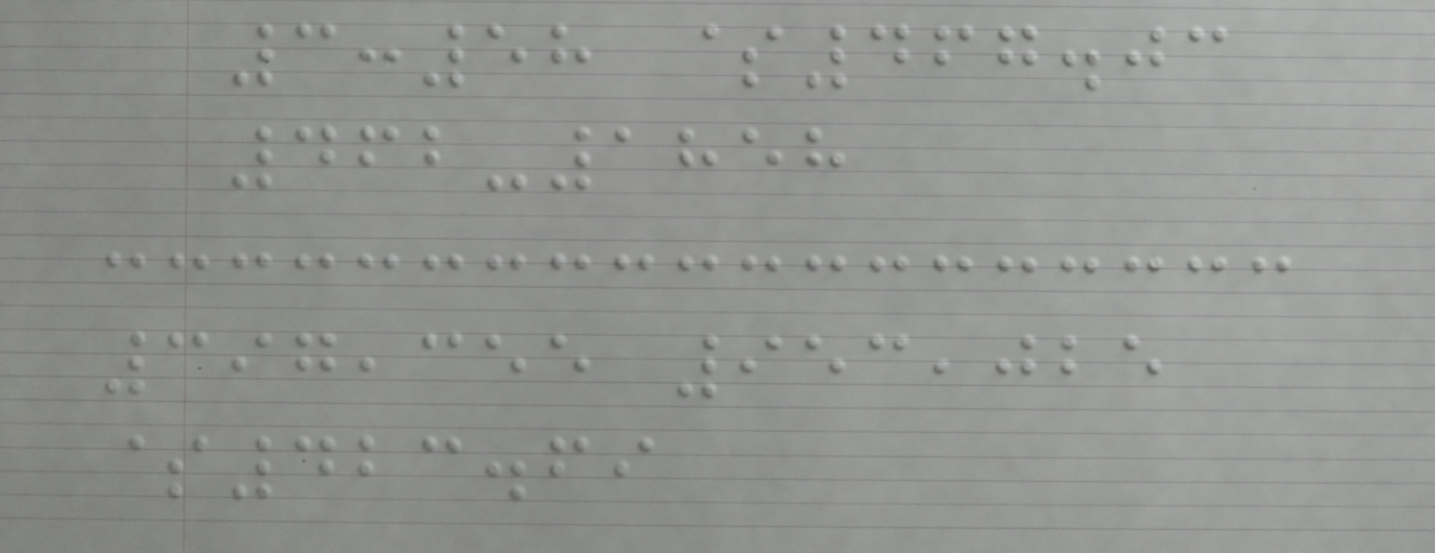3:58 $467.03
462-1858
397,355 953,025
$423.69
